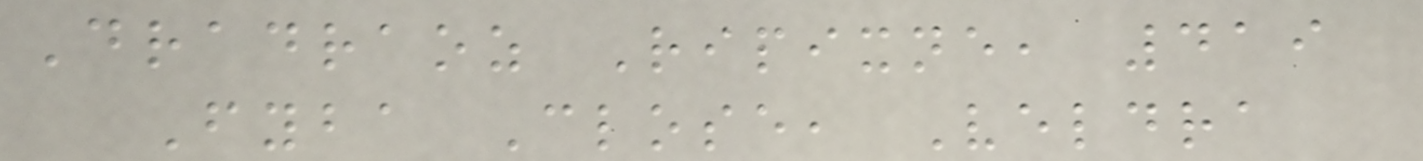Dradraoz Ripixne, 419
Fyba Close, Veldra
